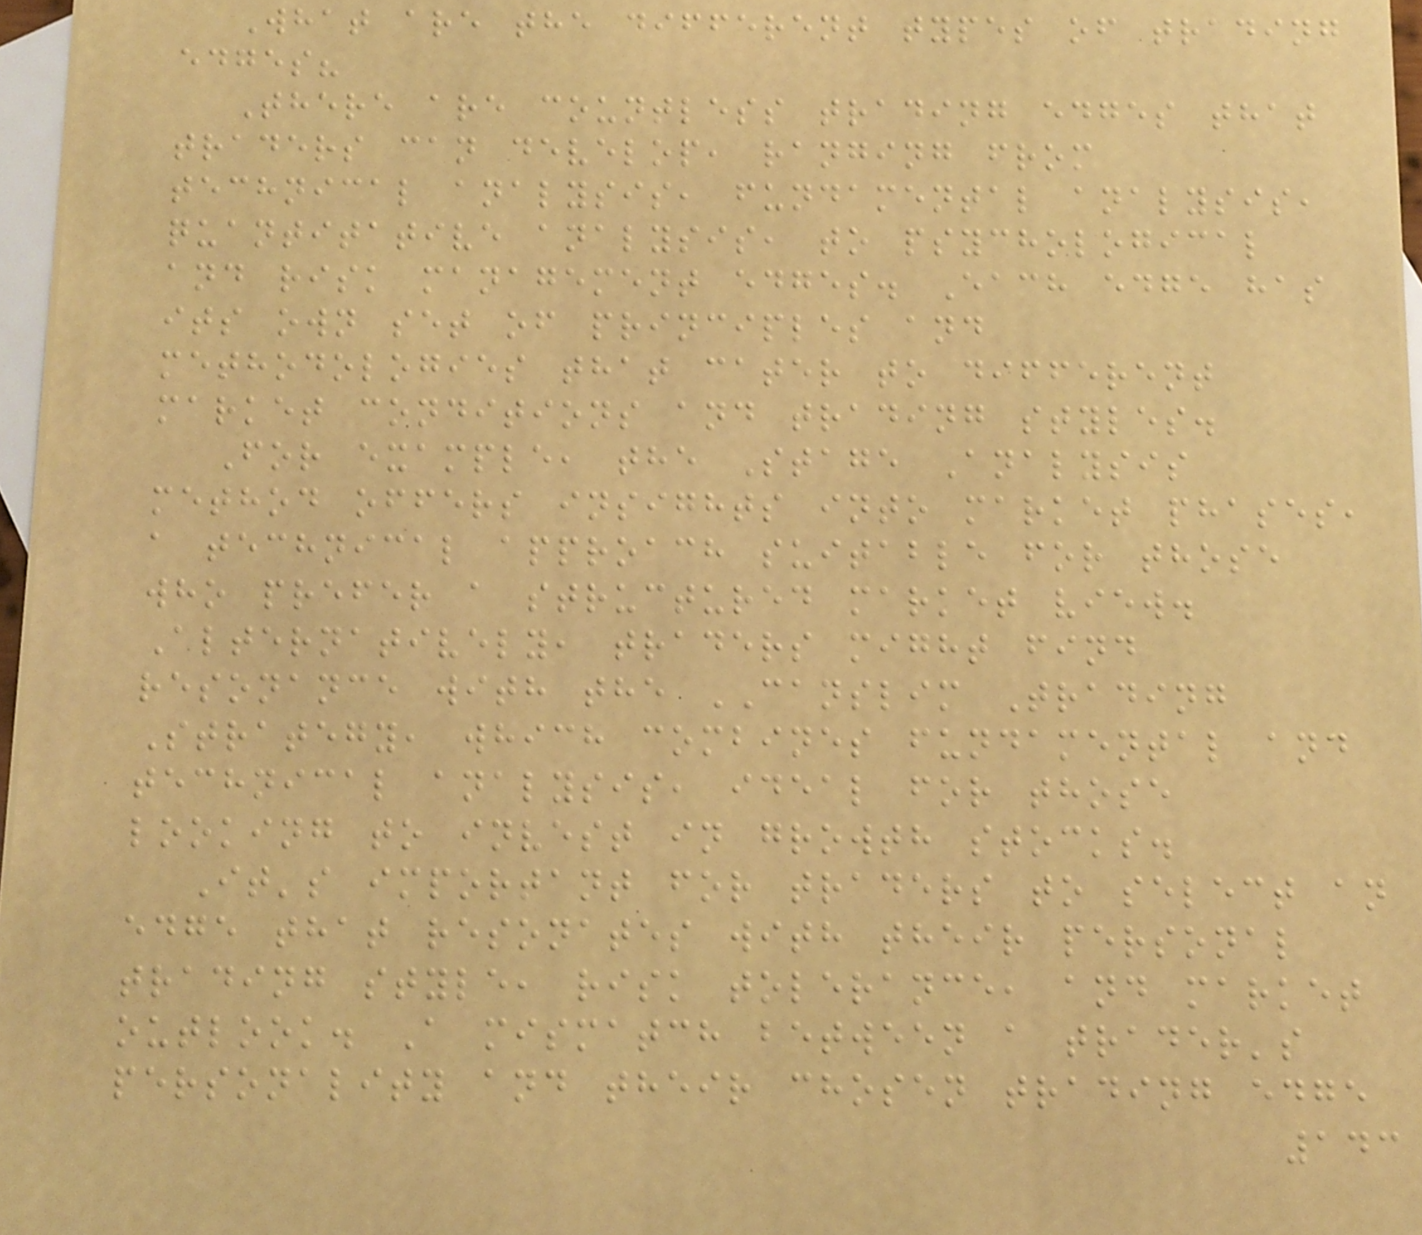What are the different types of trading
edges?
There are countless trading edges that
traders can develop, ranging from
technical analysis, fundamental analysis,
quantitative analysis, to psychological
and risk management edges. Each edge has
its own set of principles and
methodologies that cater to different
market conditions and trading styles.
For example, the Stage Analysis
method offers insights into market phases,
a technical approach suitable for those
who prefer a structured market view.
Alternatively, traders might find
resonance with the CANSLIM Trading
Strategy, which combines fundamental and
technical analysis, ideal for those
looking to invest in growth stocks.
It's important for traders to select an
edge that resonates with their personal
trading style, risk tolerance, and market
outlook. A mismatch between a trader's
personality and their chosen trading edge
143
